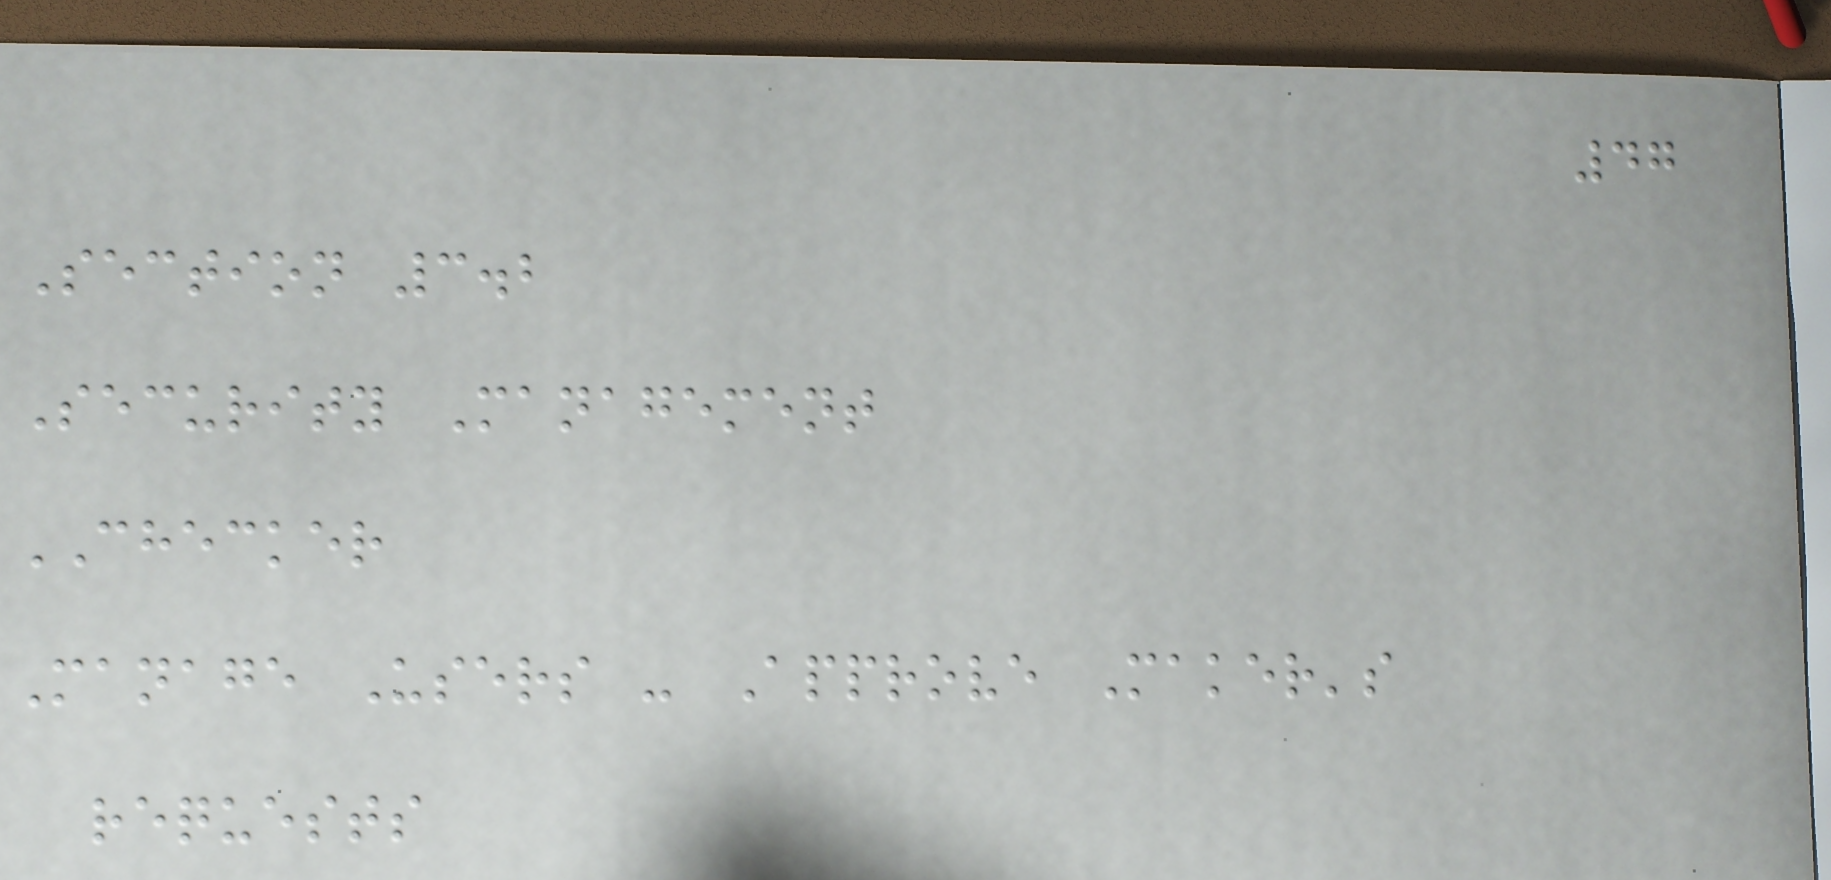47
Section 3.2
Security Management
CHECKER
Manage Users - Approve Maker's
requests
